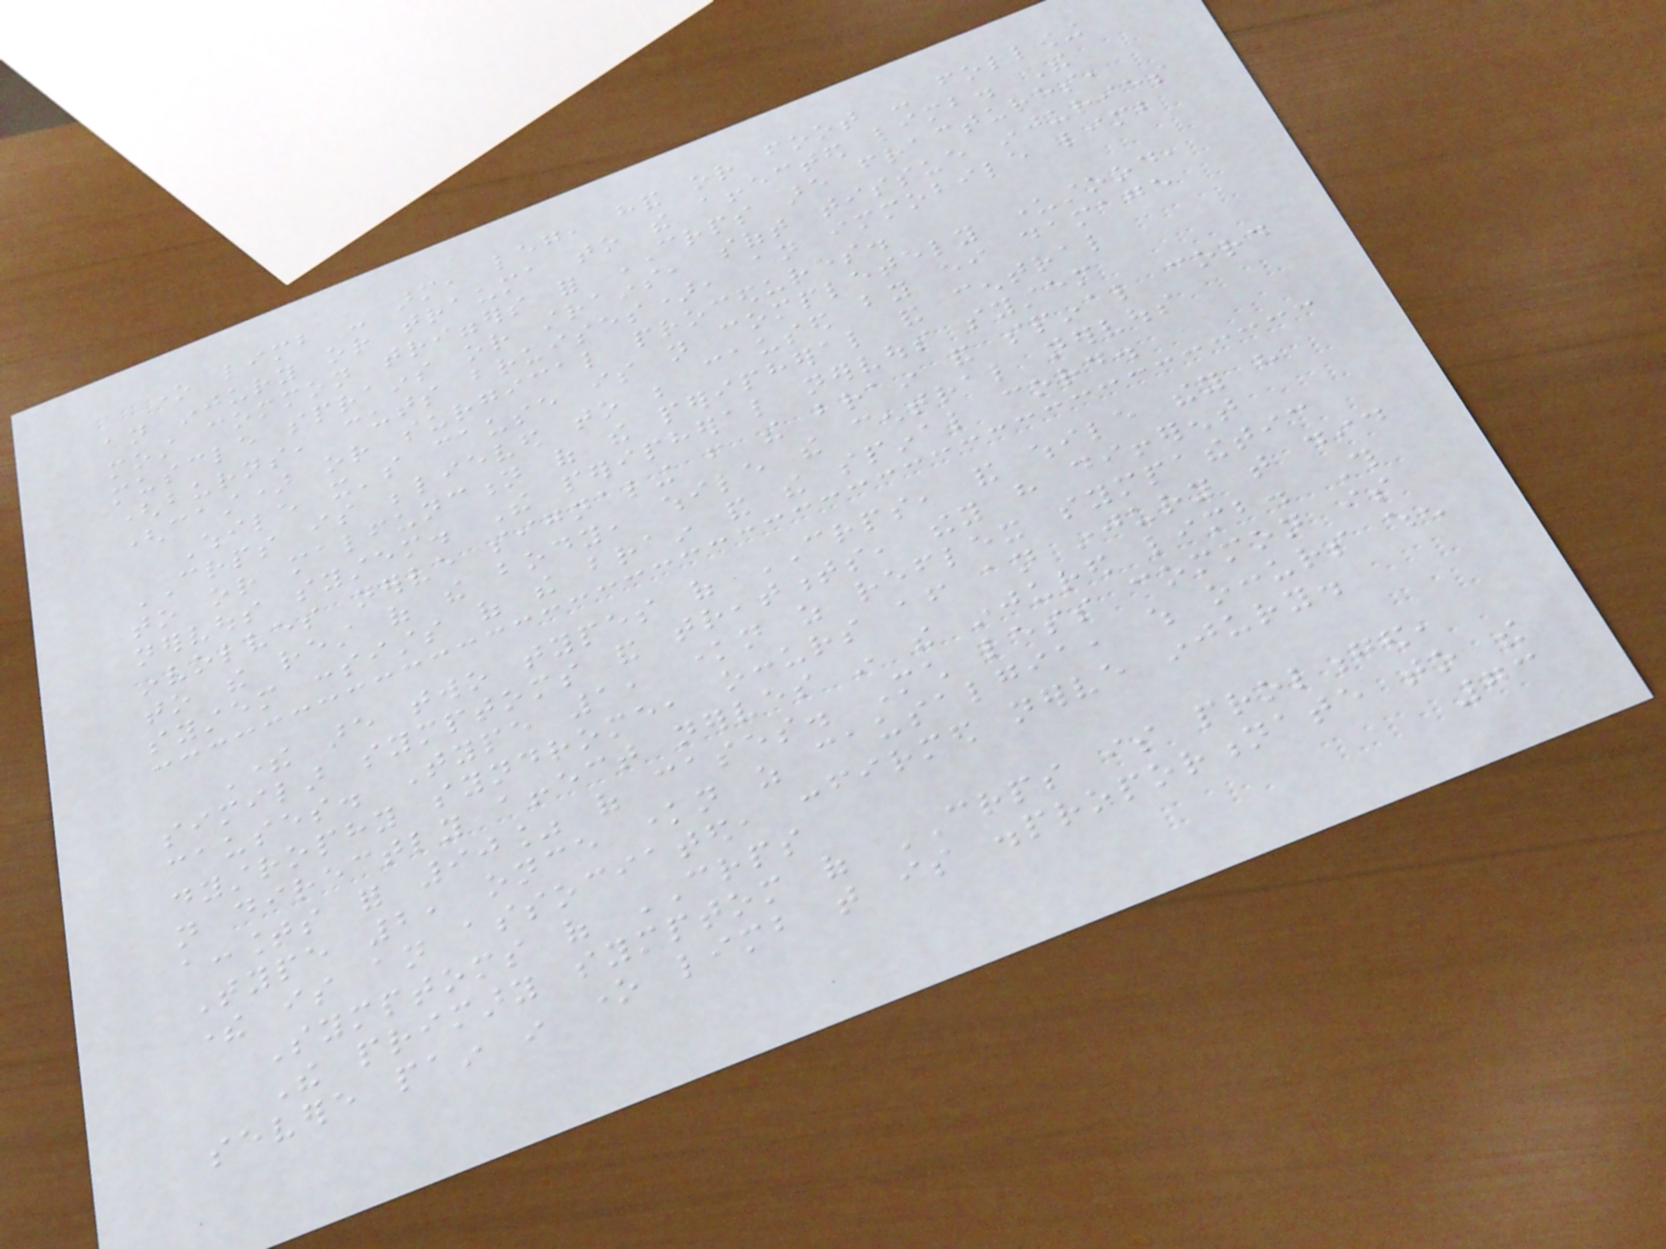one limb - arm, leg, hand or foot - following
an injury or trauma to the affected limb. The
most common triggers for CRPS are fractures,
muscle sprains or strains, soft tissue injuries
(burns, cuts bruises), an immobile limb
(cast) or surgical procedures.
While it's cause is not completely understood,
CRPS is believed to be caused by either damage
to or malfunction of the peripheral and central
nervous system. The peripheral nervous system
involves nerve signaling from the brain and spinal cord
to the rest of the body, while the central nervous
system consists of the brain and the spinal cord.
There are two types of CRPS, and while they have
similar symptoms and treatments, they have different
causes. Type 1, known as reflex sympathetic
dystrophy syndrome, occurs after an injury that did
not directly affect nerves in the injured limb. This
accounts for 90% of cases. Much less common is
Type 2, once known as causalgia, which occurs when
there is an associated, confirmed nerve injury.
Symptoms of CRPS
The primary symptom of CRPS is prolonged,
severe pain in one limb that is disproportionate to the
73
